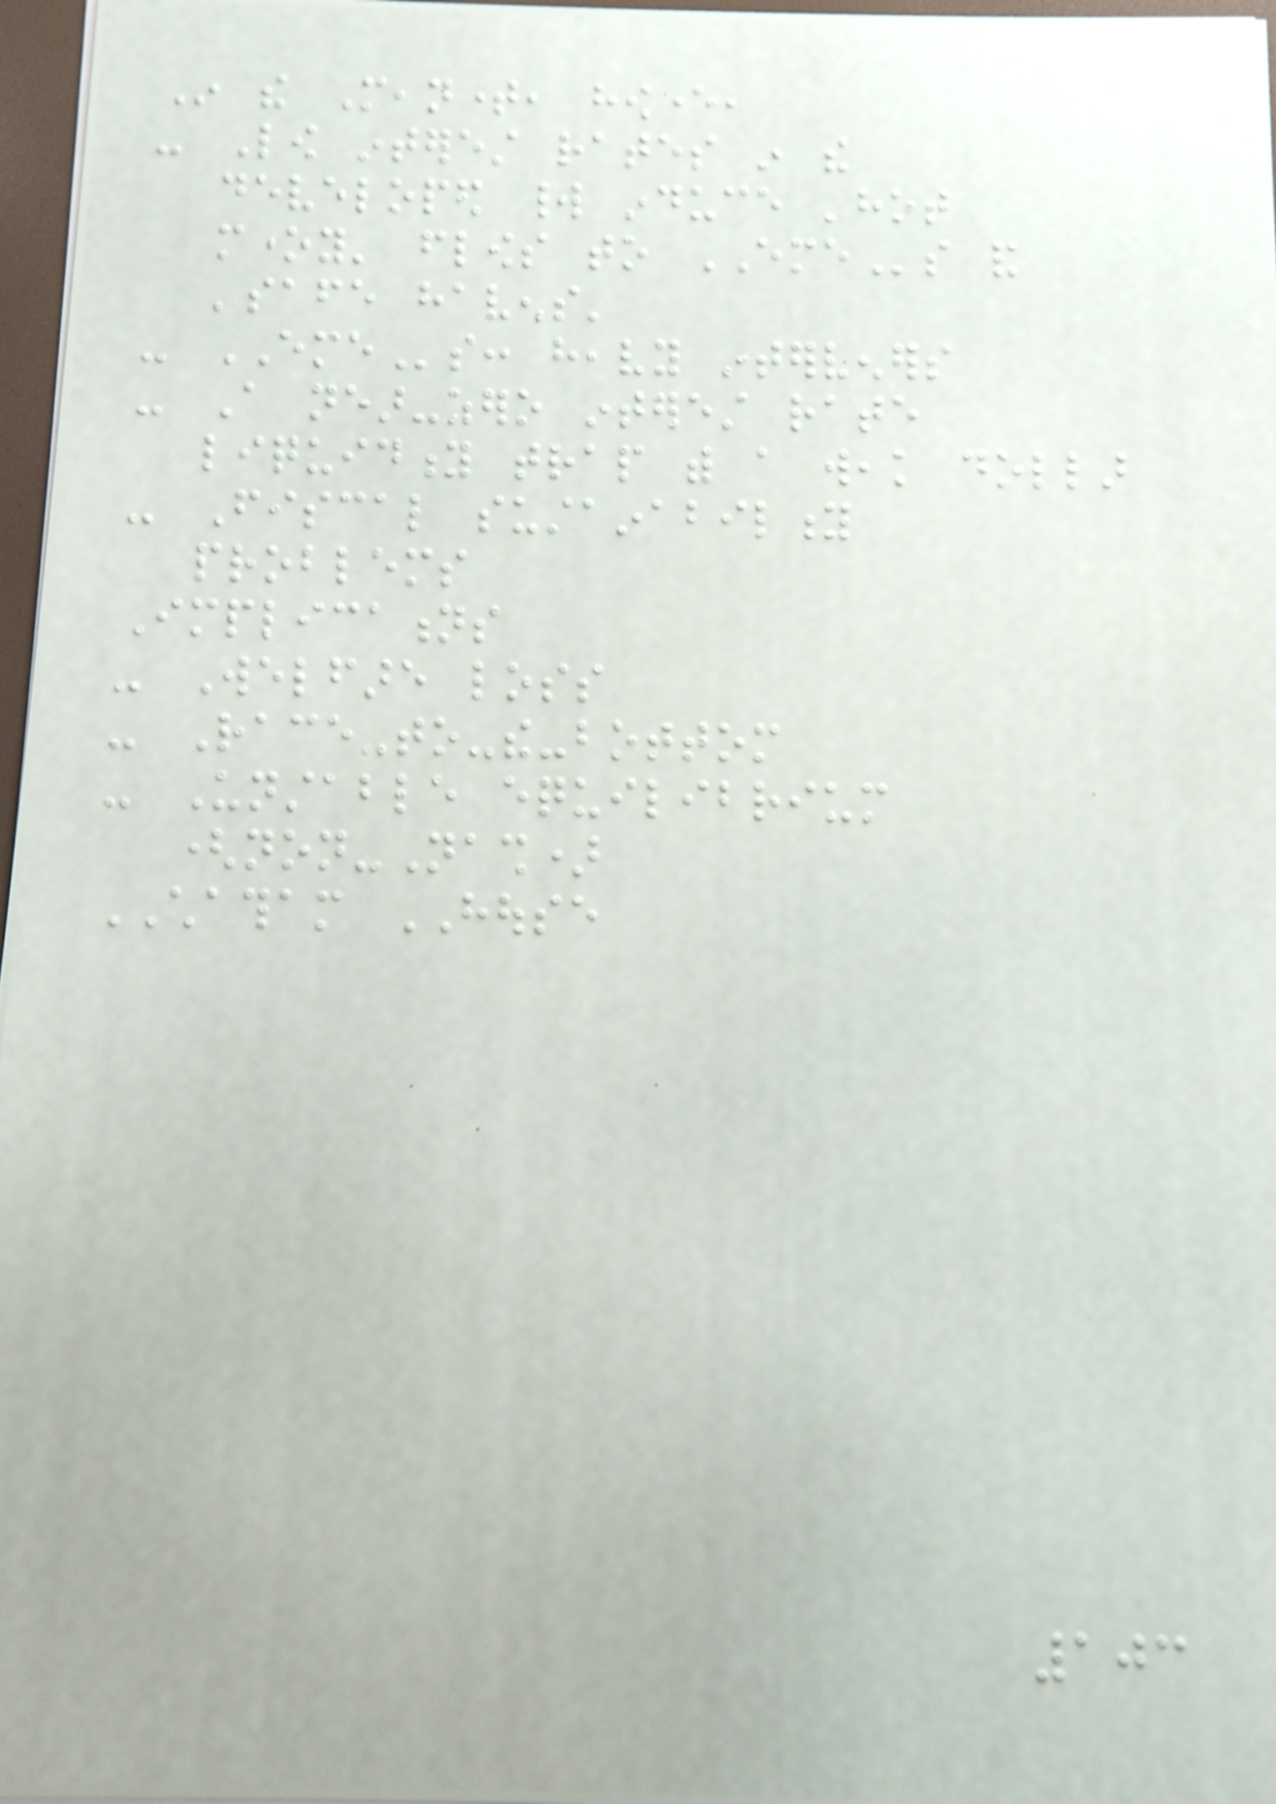In the Meantime, however,
- Low interest rates in the
developed world induce 'hot
money' flows to EMEs and
'safe havens'
- EMEs: heavy interveners
- A near-zero interest rate
liquidity trap with a weak dollar
- Fiscal sustainability
problems
Implications
- Welfare loss
- Race-to-the-bottom
- Unstable equilibrium
(non-Nash)
CHATHAM HOUSE
103
